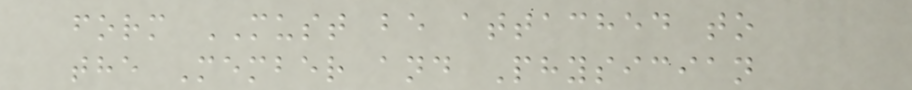form MUST be attached to
the Member and Physician
